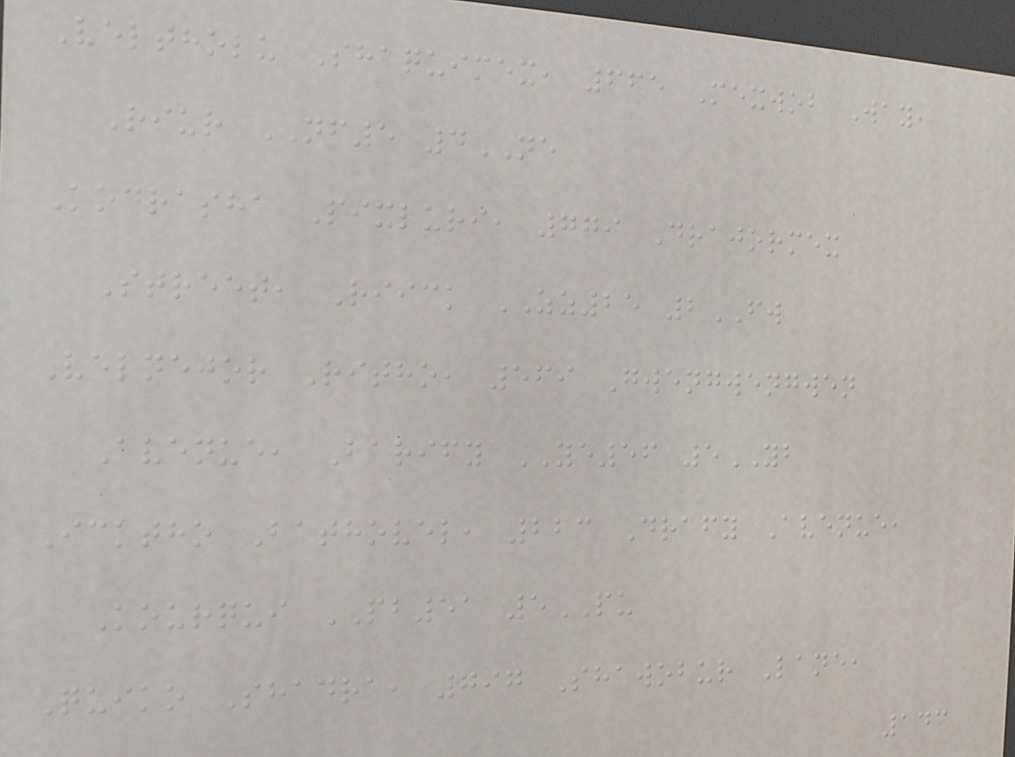Veltholu Shaquimex, 665 Mexwob Way,
Riur NF5 4NE
Kodrasha Pixluri, 779 Drajormex
Street, Riick ZZ25 2FW
Velnejor Ritho, 569 Gwengwengwen
Avenue, Barify YE56 5YB
Icktho Bathovel, 223 Drafy Avenue,
Kourqui PB51 5PU
Quiko Shadra, 797 Shawobur Lane,
143
